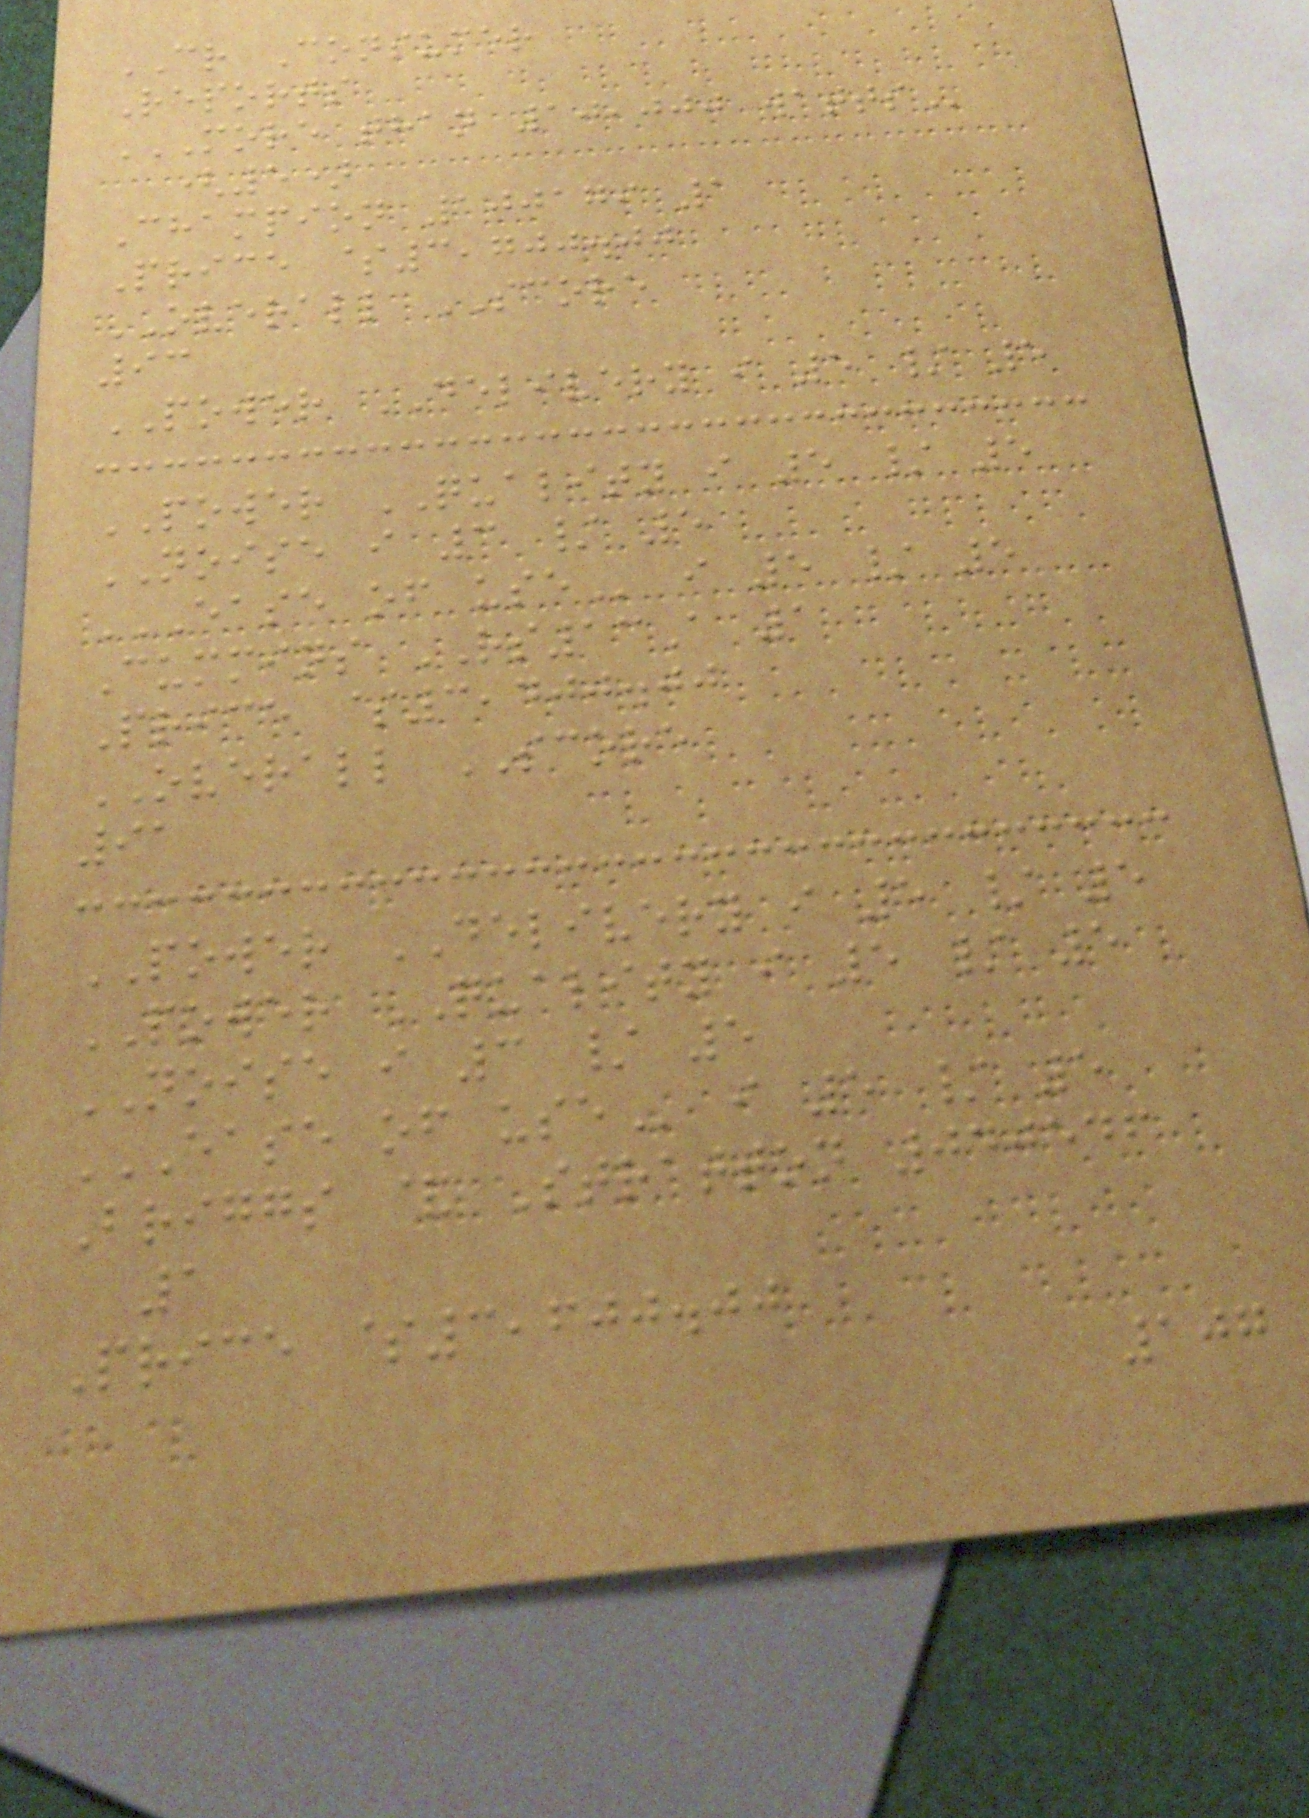CR Consumer
Reports
MORE THAN 10,000 WATTS
(5)
Champion 100179 1
Price $3,700.00
OVERALL SCORE
93
POWER DELIVERY i 5 / 5
POWER QUALITY i 5 / 5
NOISE i 3 / 5
EASE OF USE i 5 / 5
Cummins RS13A 1
Price $3,400.00
OVERALL SCORE
91
POWER DELIVERY i 5 / 5
POWER QUALITY i 5 / 5
NOISE i 3 / 5
EASE OF USE i 5 / 5
Briggs & Stratton 040546
1
Price $3,600.00
107
